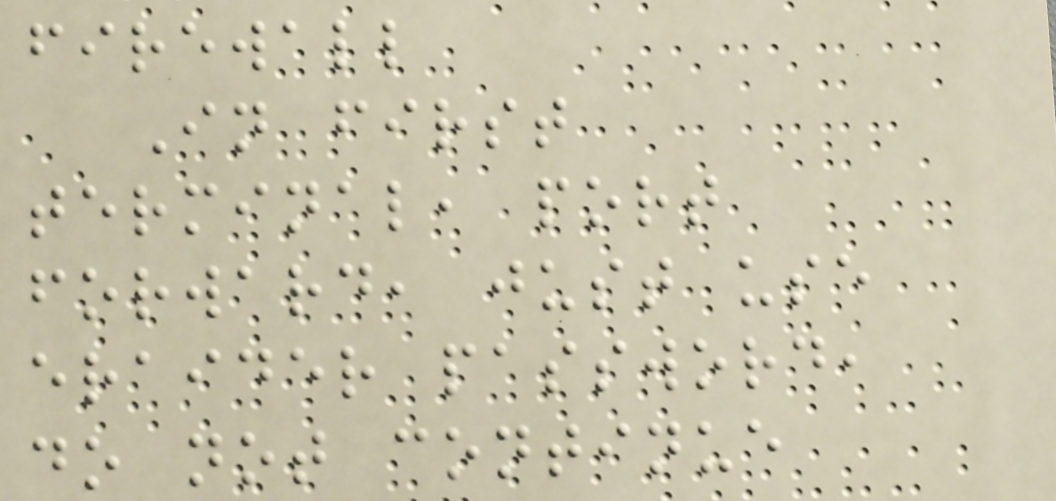firewall
In first
terminal, port
forward, just use
eraider password,
do not continue
